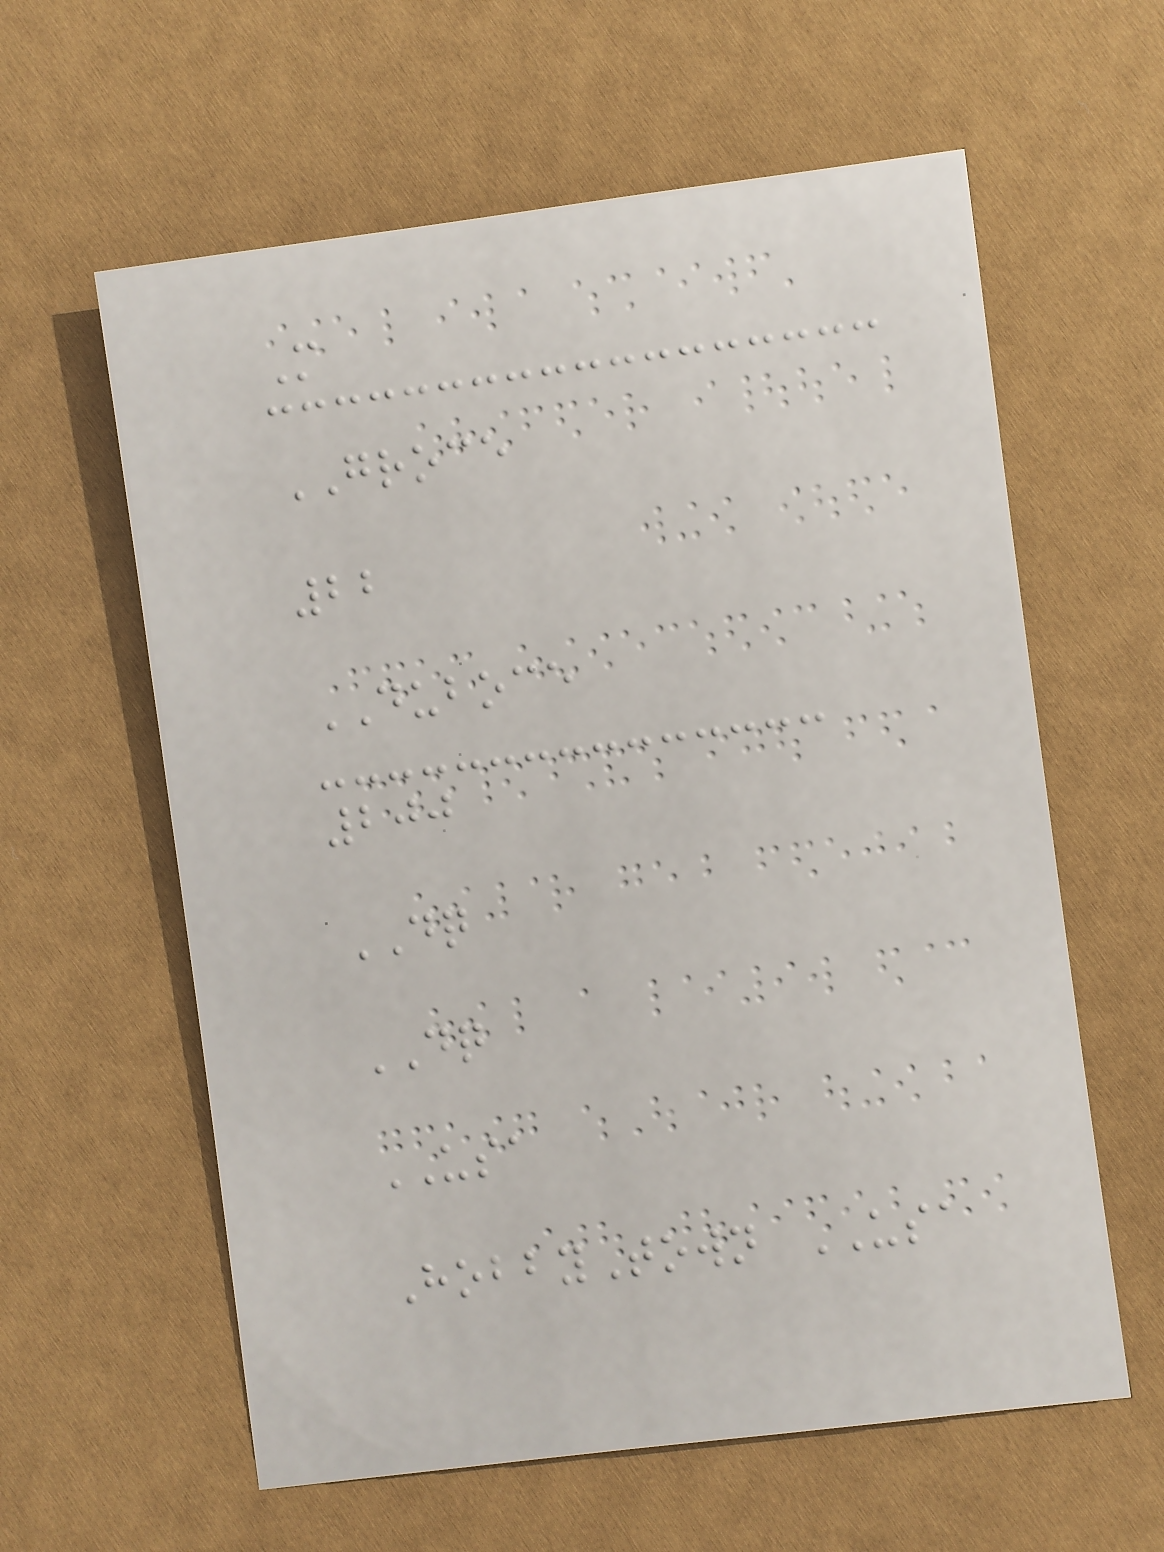M
GROCE
22
DUBOCE
200
DQ
DQ
USA
HobbyTown USA
